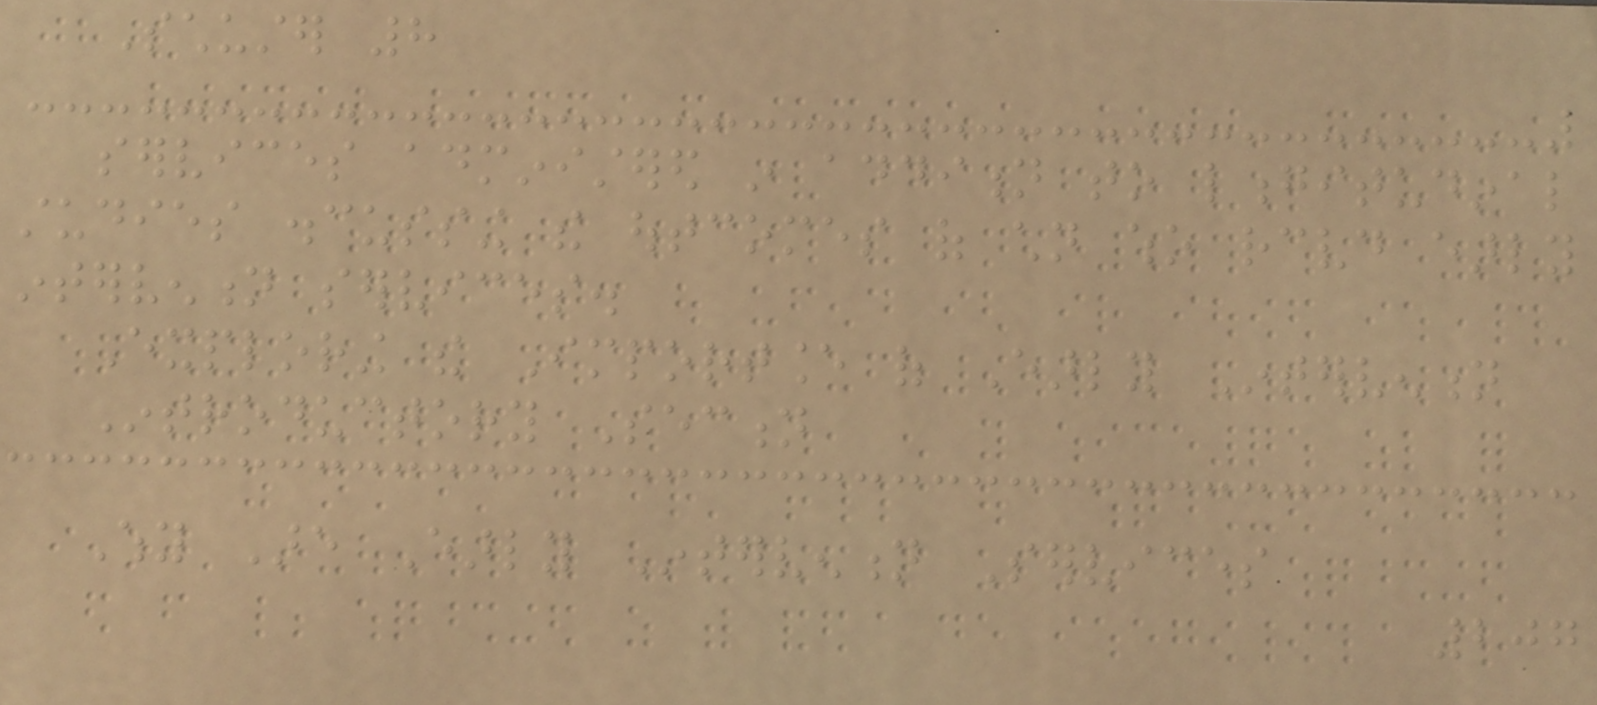Schuster 8
services administered in addition to longitudinal
studies discussing the outcomes of children who received early
intervention services.
Exploring the Importance of Early Intervention
Introductory Section
Why Are Early Intervention Services
207
